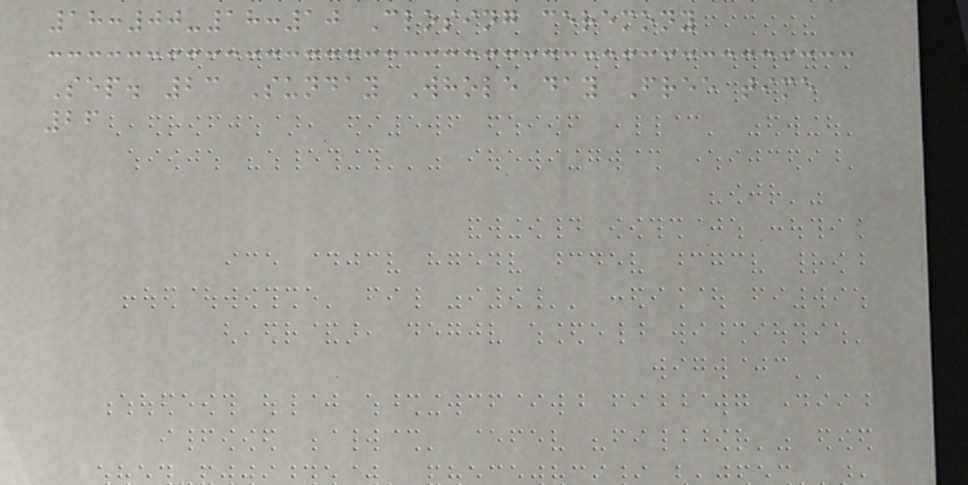18:00-18:10 Closing ceremony
Sep. 23 Sunday Whole day Free time
26
